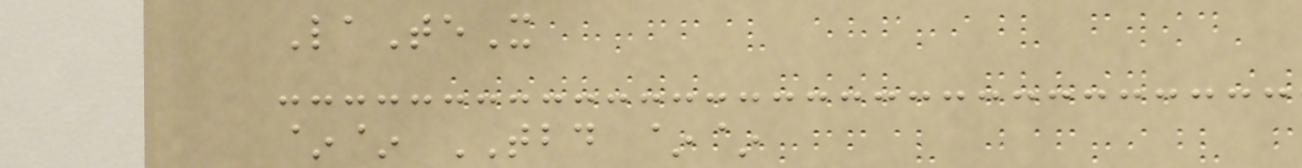LaTeX
~~ TBD ~~
